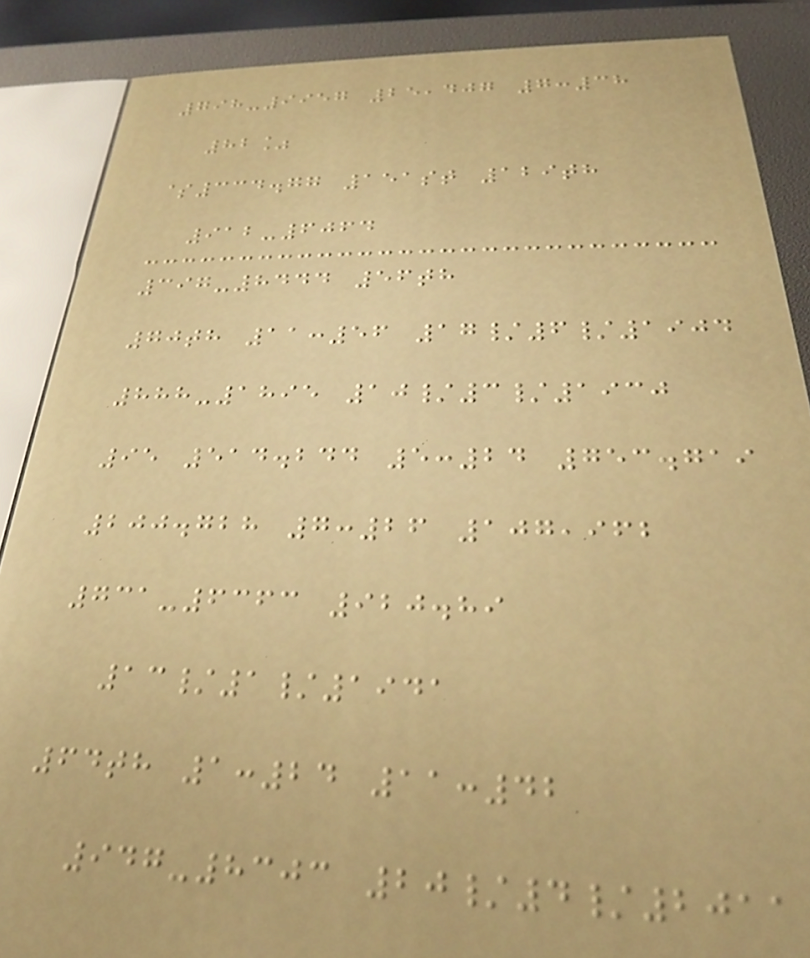798-9957 25,407 7:38
82%
$334.77 151st 129th
912-6064
397-8444 56th
70th 11:56 17/6/1904
888-1895 10/3/1930
95 514.244 5:24 753.719
200.728 7:26 107,962
731-6363 920.89
13/1/1941
64th 1:24 11:42
947-8303 20/4/2011
